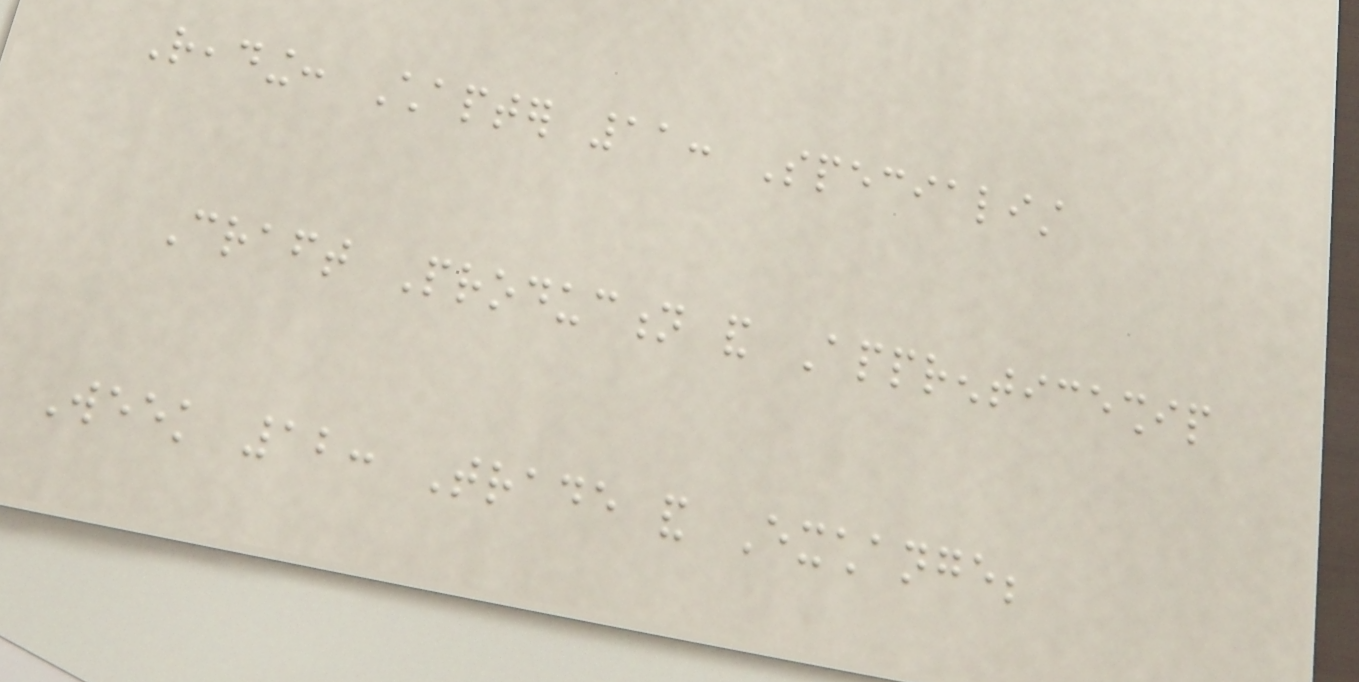Reading: Chapter 11: Specialist
Craft Production and Apprenticeship
Week 12: Trade and Exchange;
